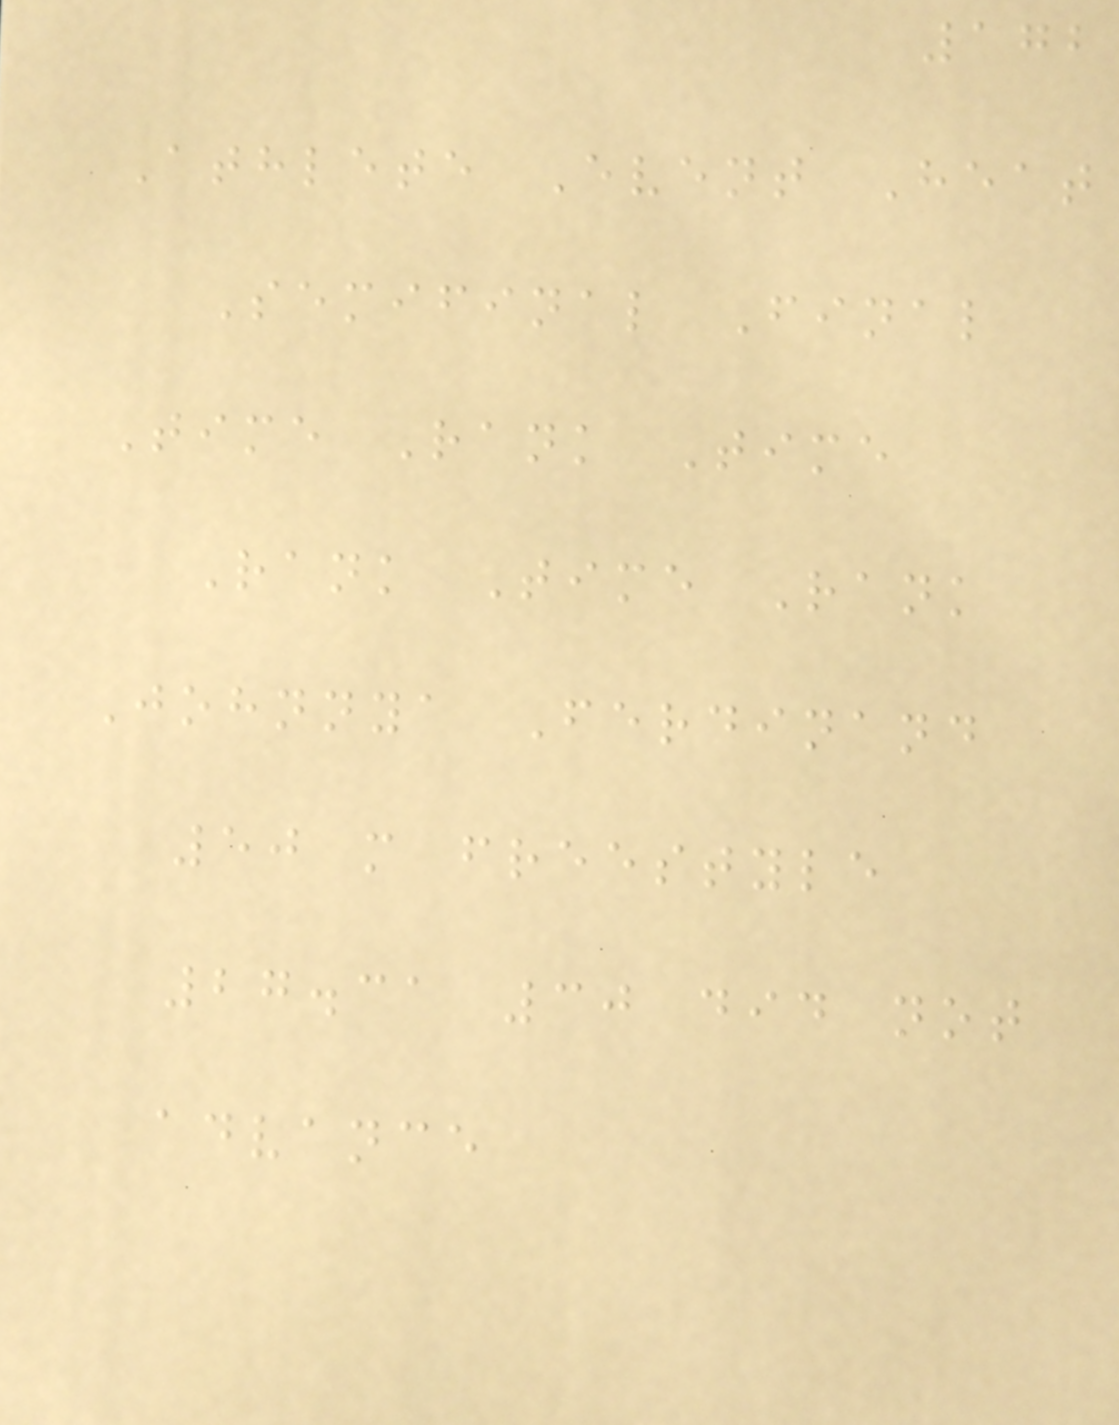172
Athlete Event Heat
Semifinal Final
Time Rank Time
Rank Time Rank
Johnnya Ferdinand
50 m freestyle
27.31 30 did not
advance
